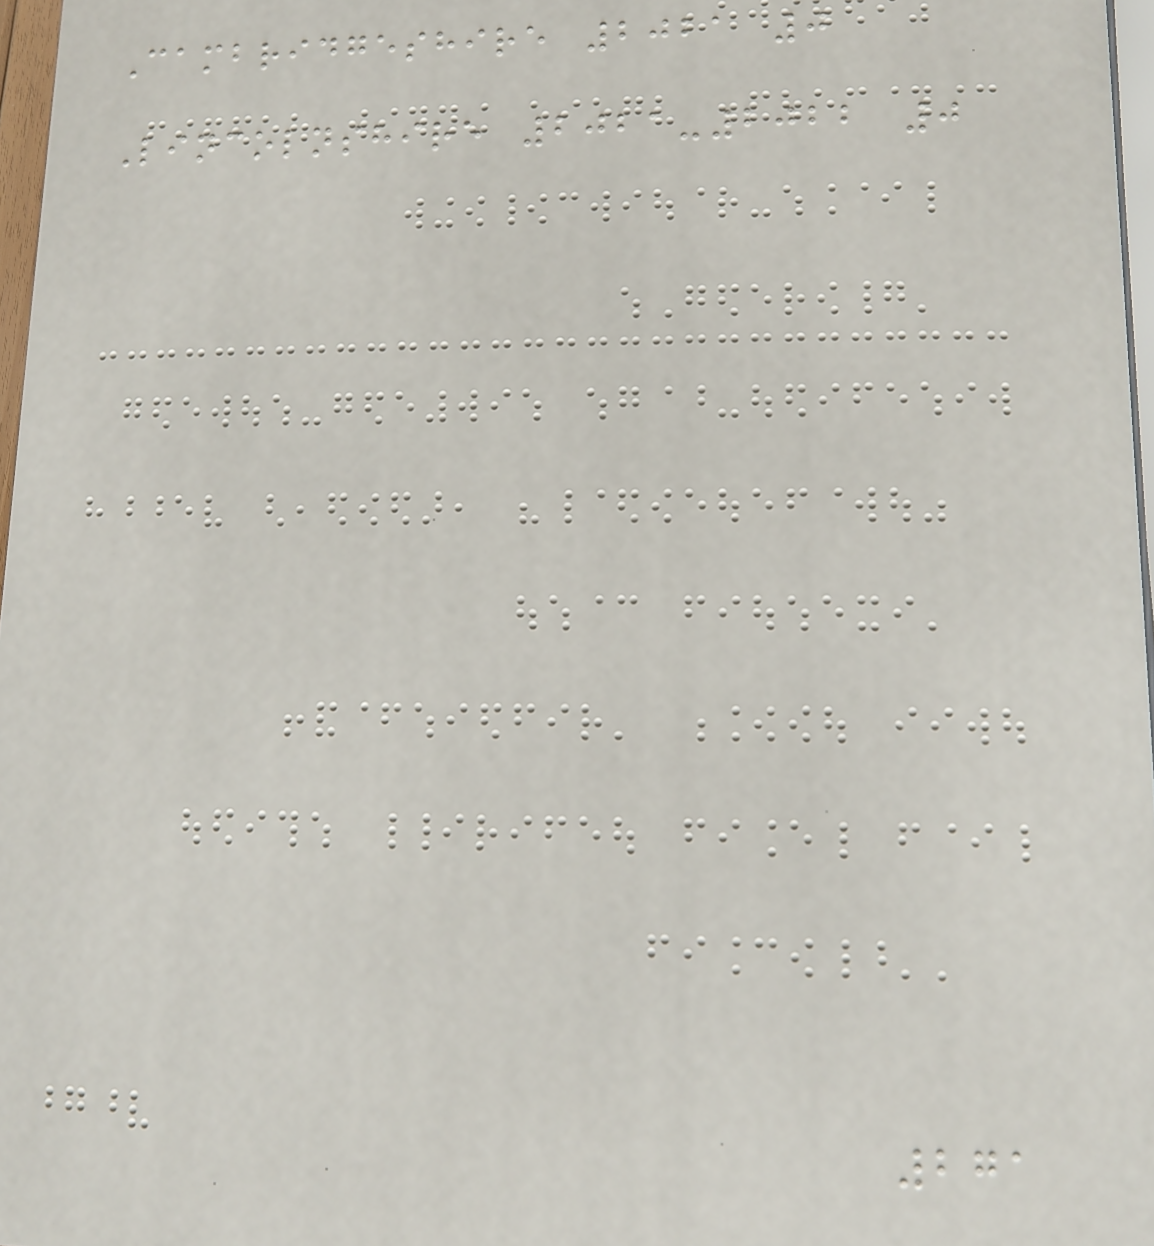Cambridgeshire 2021 0
Lincolnshire 2021-2022 0
271
